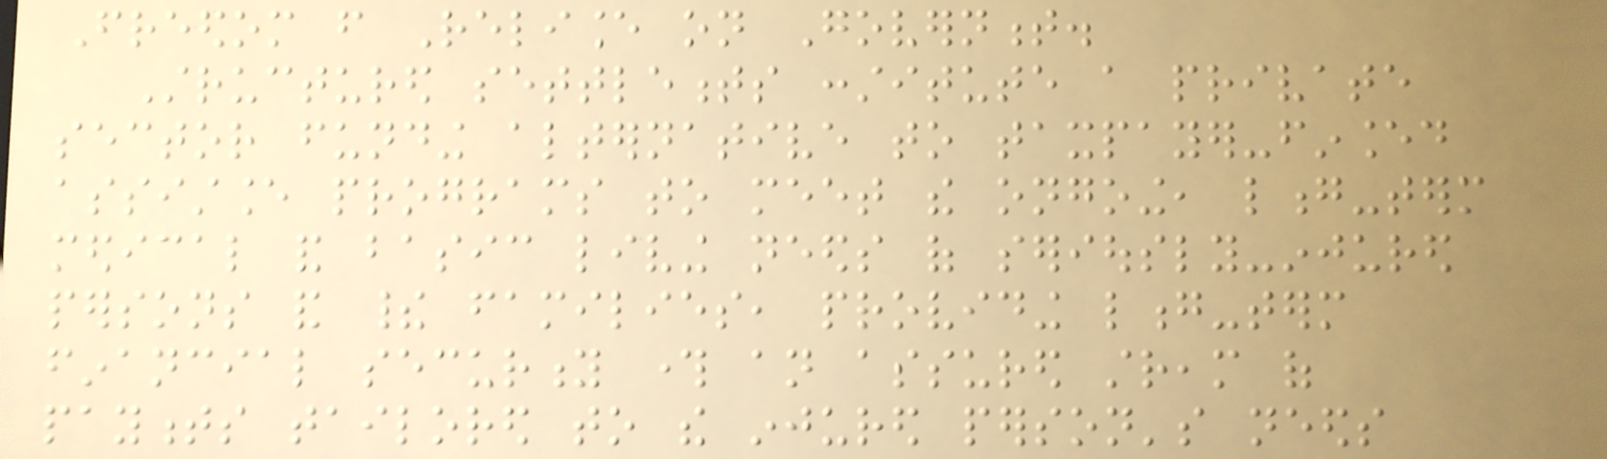Freedom from Reliance on Government.
Structured settlements constitute a private
sector funding alternative to taxpayer-financed
assistance programs to meet the ongoing, long-term
medical and basic living needs of seriously-injured
persons and their families, providing long-term
financial security through an assured stream of
payments tailored to the injured person's needs
